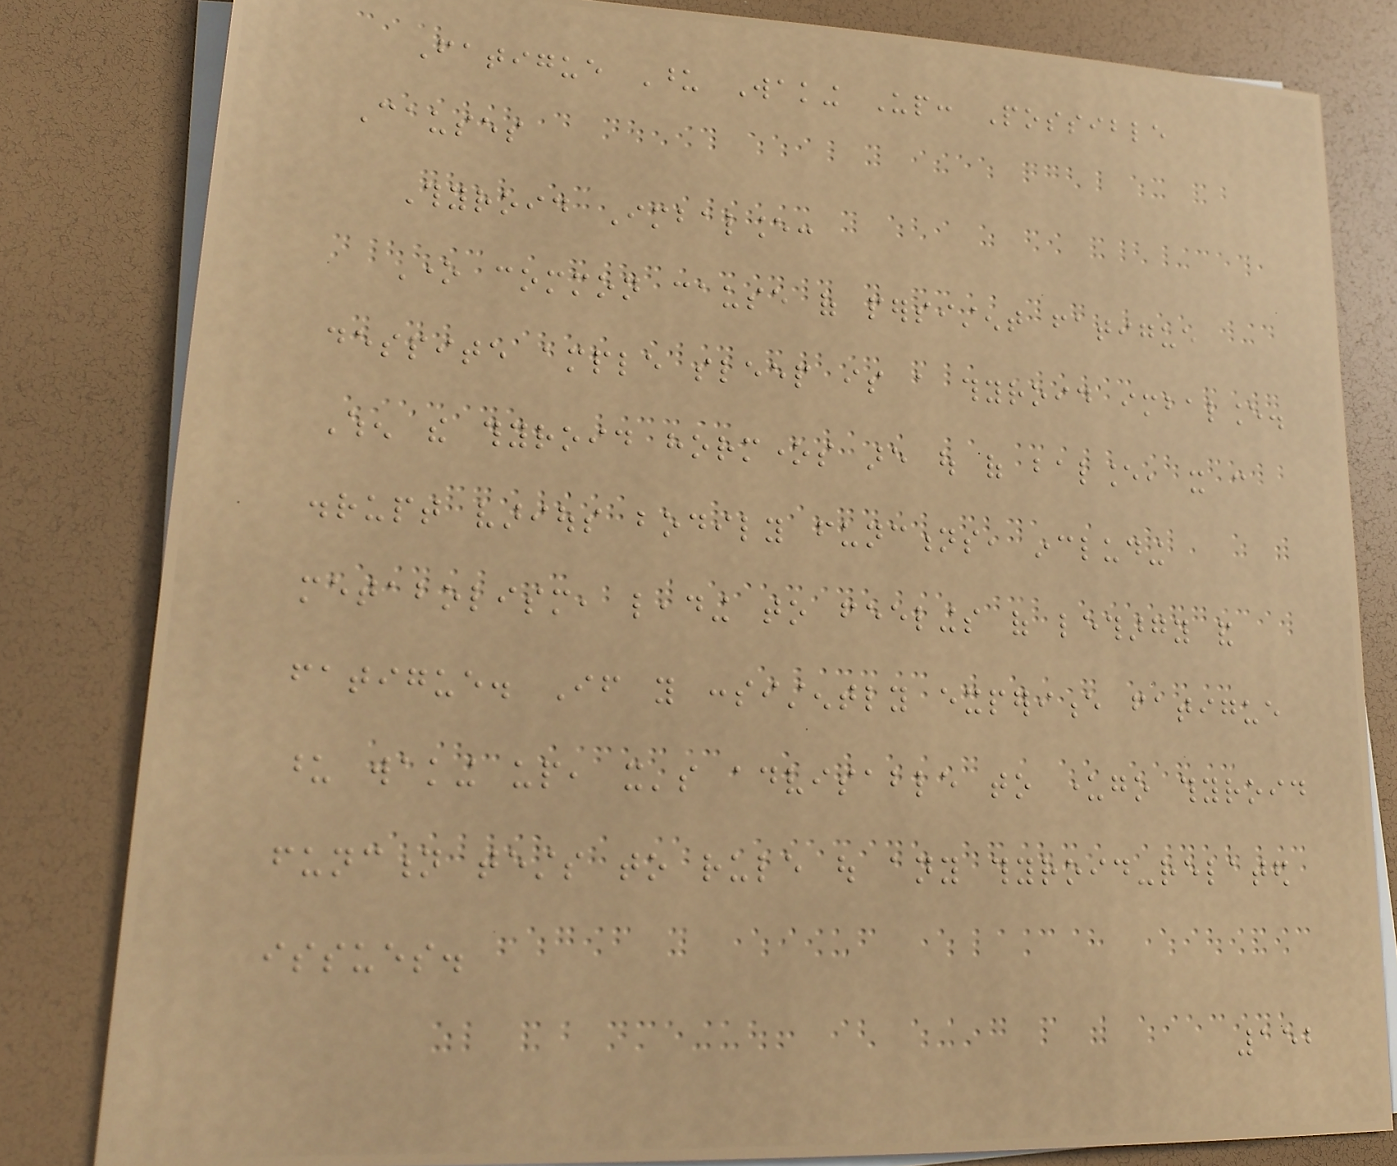Fatigue Upon Waking Up: Possible
Causes
Thyroid Imbalance:
One common cause of persistent fatigue
despite ample sleep is a thyroid imbalance.
When the thyroid hormones are out of balance, it can
disrupt various bodily functions, including
metabolism, leading to feelings of lethargy and
fatigue. If you consistently experience fatigue
upon waking up, it's advisable to undergo thyroid
function tests to rule out any thyroid-related
issues.
152
